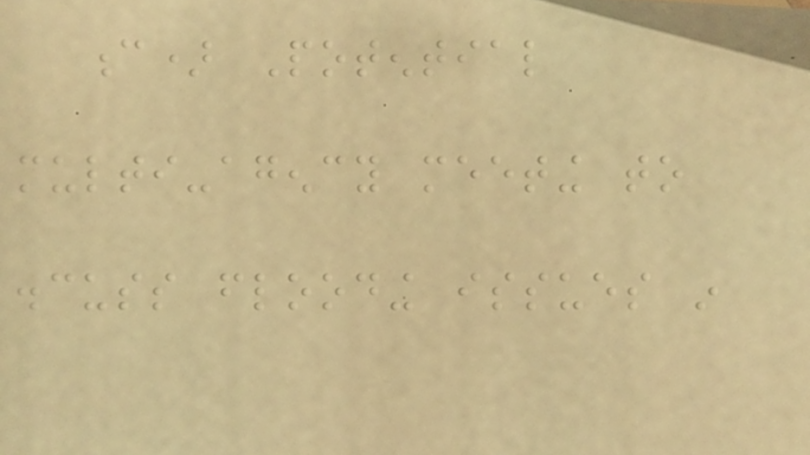c) Potential
multi-agency meeting to
discuss flooding issues in
